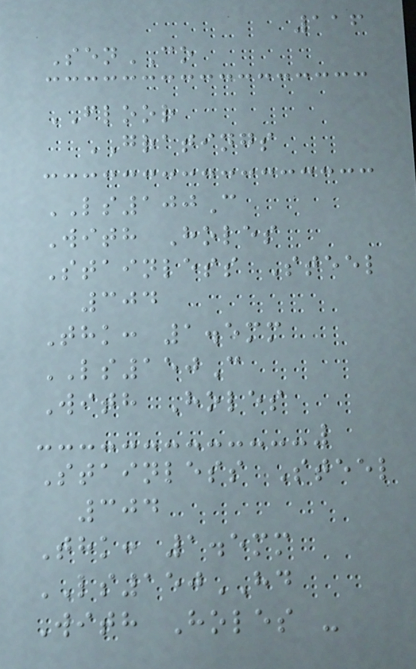116
SenCO
FLOOR
GRATINGS
LS100C
With Holes
Stainless Steel
304
Thk: 1.5mm
LS150C
With Holes
Stainless Steel
304
Thk: 1.5mm
LS150HD
With Holes -
